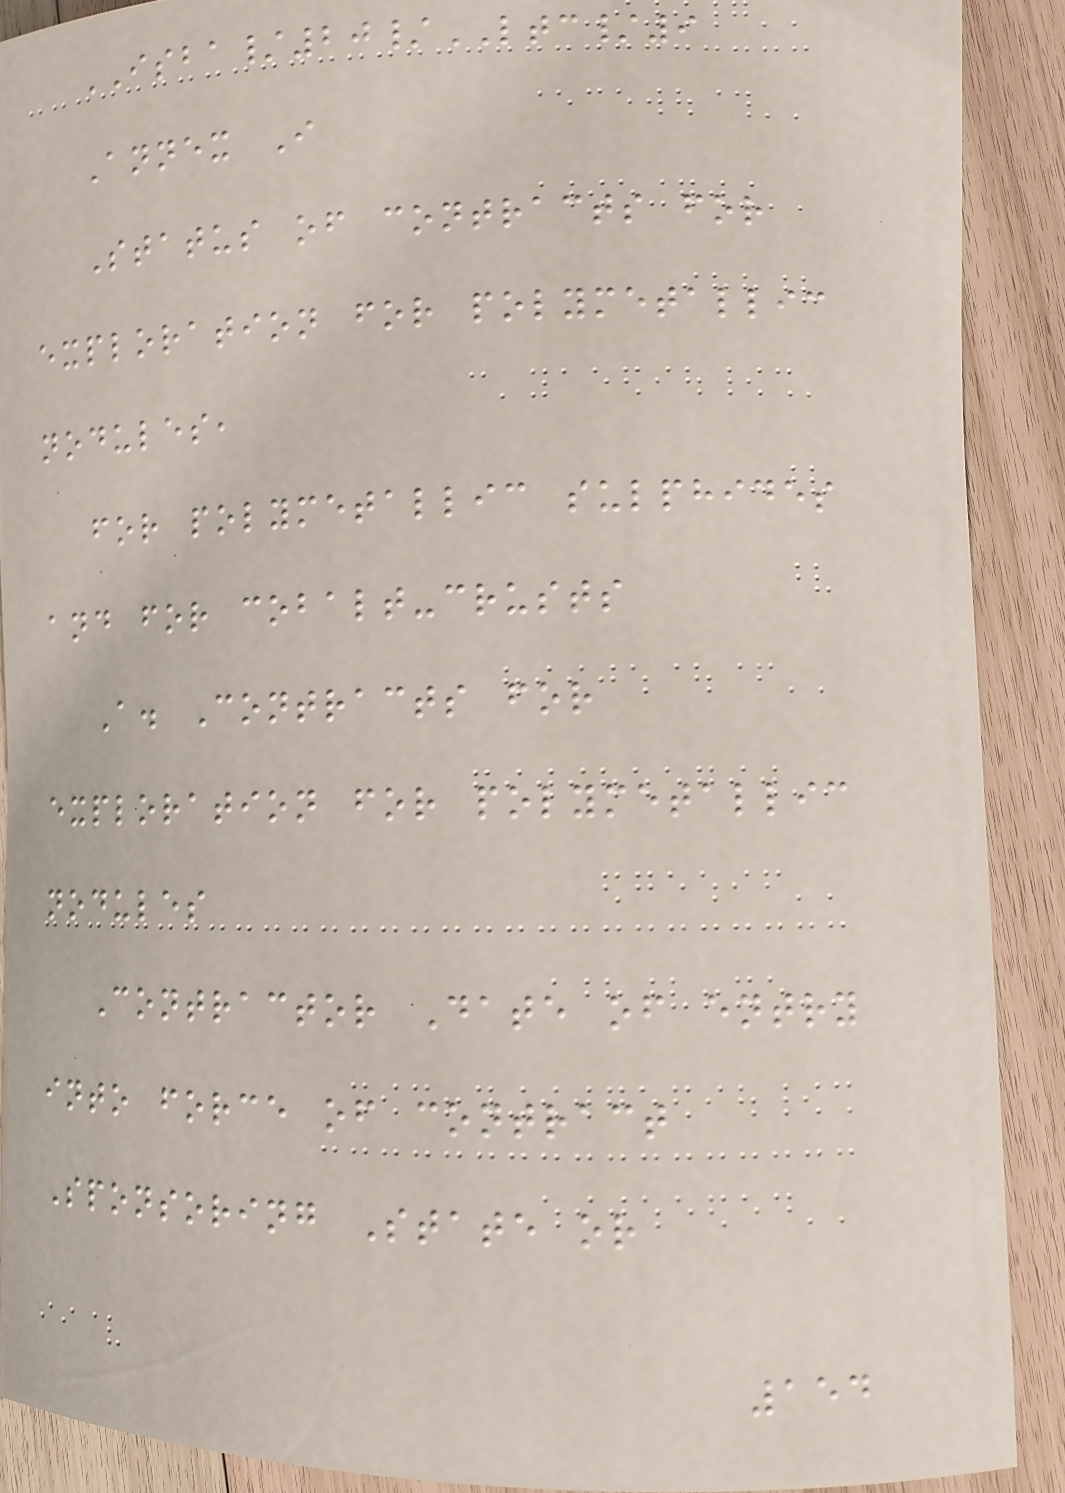ISBA/20/LTC/9
Annex I
Status of contracts for
exploration for polymetallic
nodules,
for polymetallic sulphides
and for cobalt-crusts
A. Contracts for
exploration for polymetallic
nodules
Contractor Date of entry
into force of contract
Sponsoring State or
154
